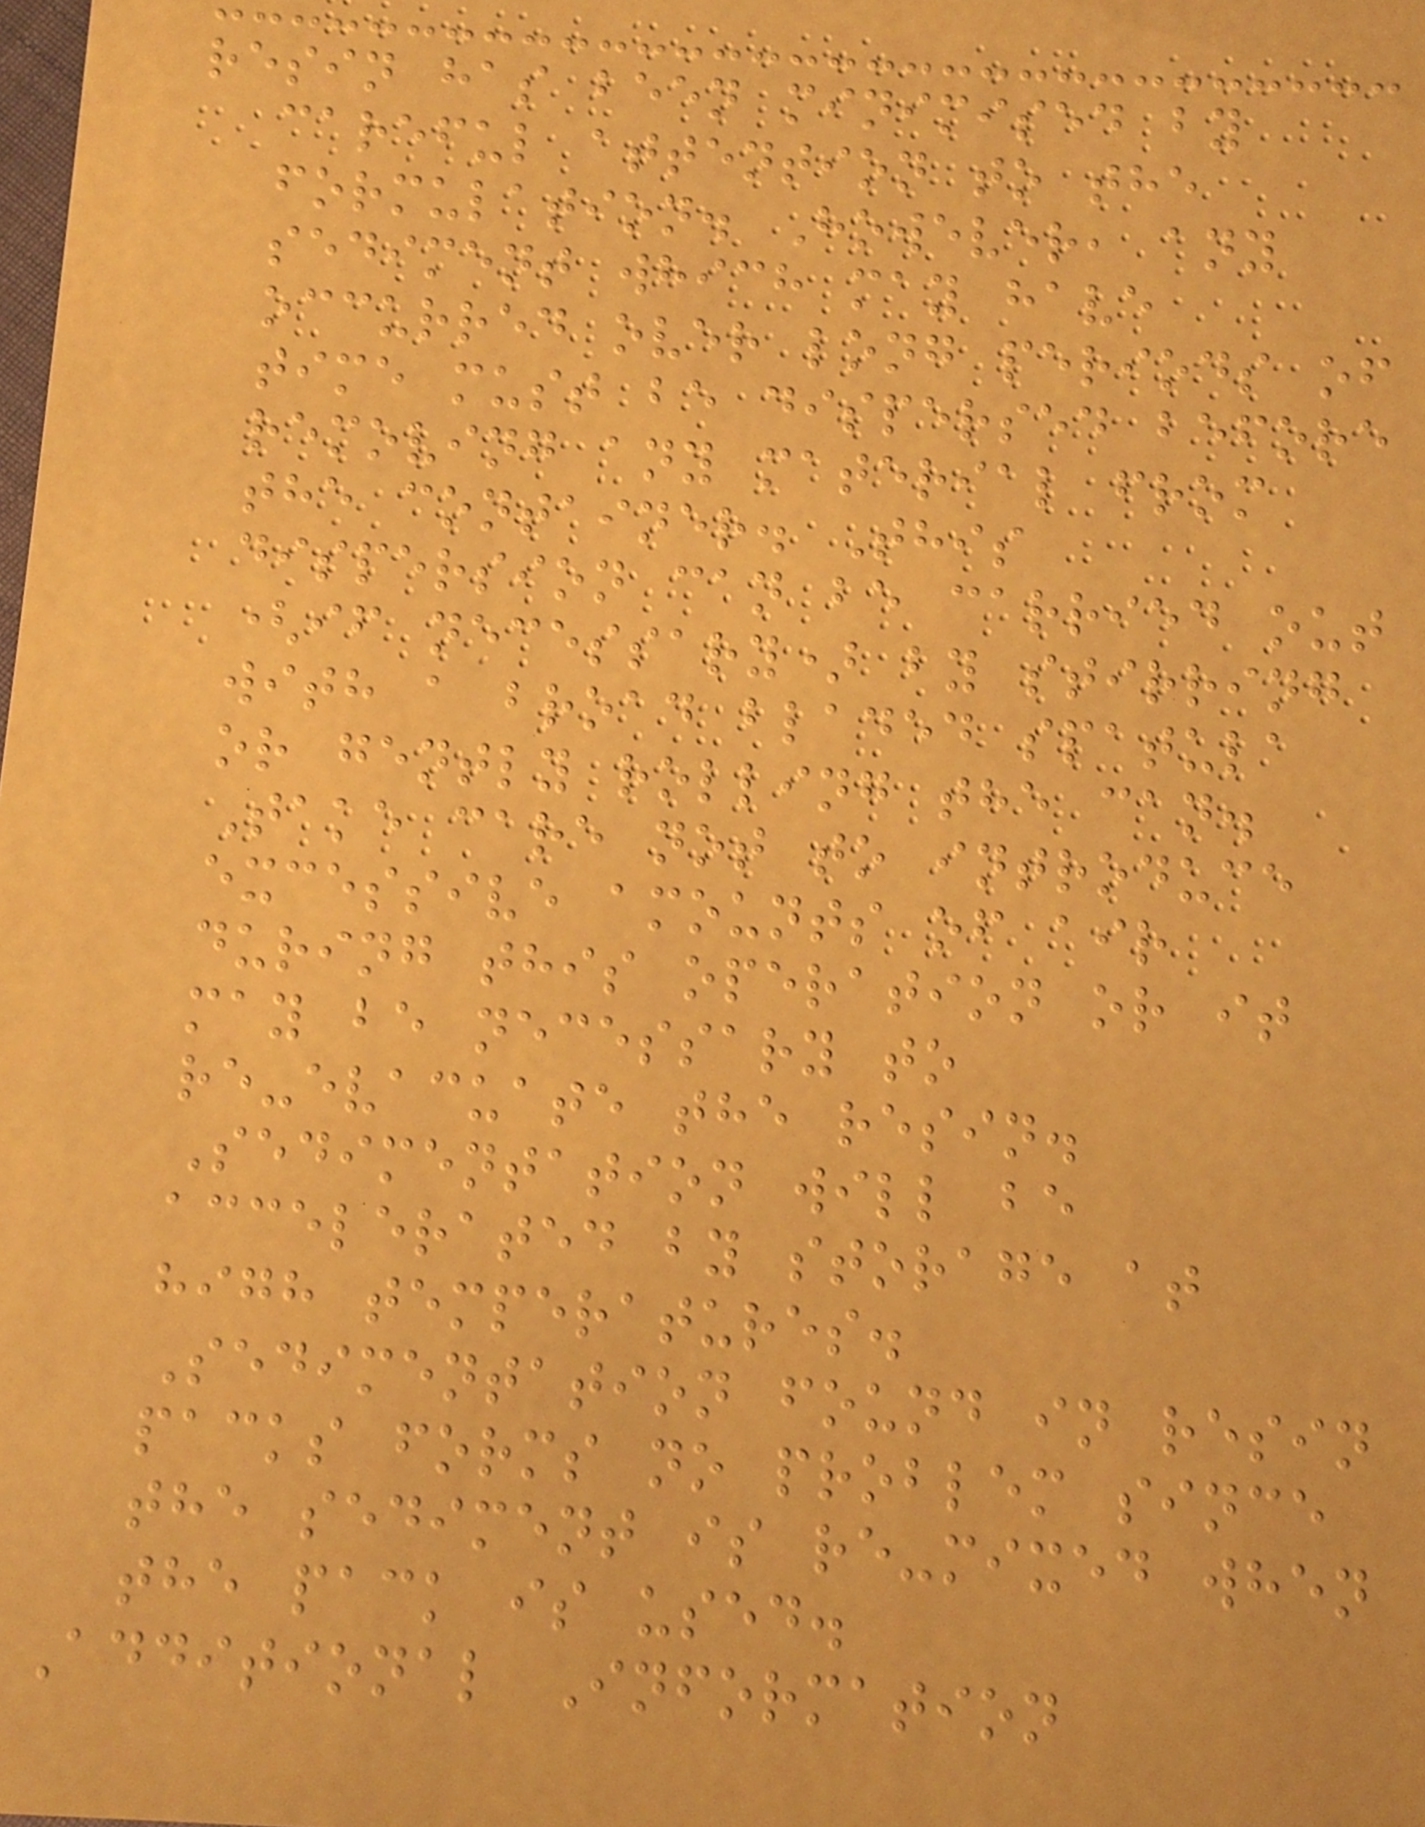resin has been minimised by
careful attention to the
formulation. However, any
sediment which may have
occurred over long periods of
time must be dispersed before
removing any material from
the container. This
dispersion can be carried out
(if necessary) by stirring
with a broad bladed spatula
or gently rolling the can.
Take care not to introduce
excessive amounts of air
during this operation or it
may be necessary to
re-evacuate the resin.
Sedimentation will be
accelerated by storage at
high temperatures.
Sedimentation found in resin
packs forms no problem since
the sediment is re-mixed when
the pack is used.
Additional Information
